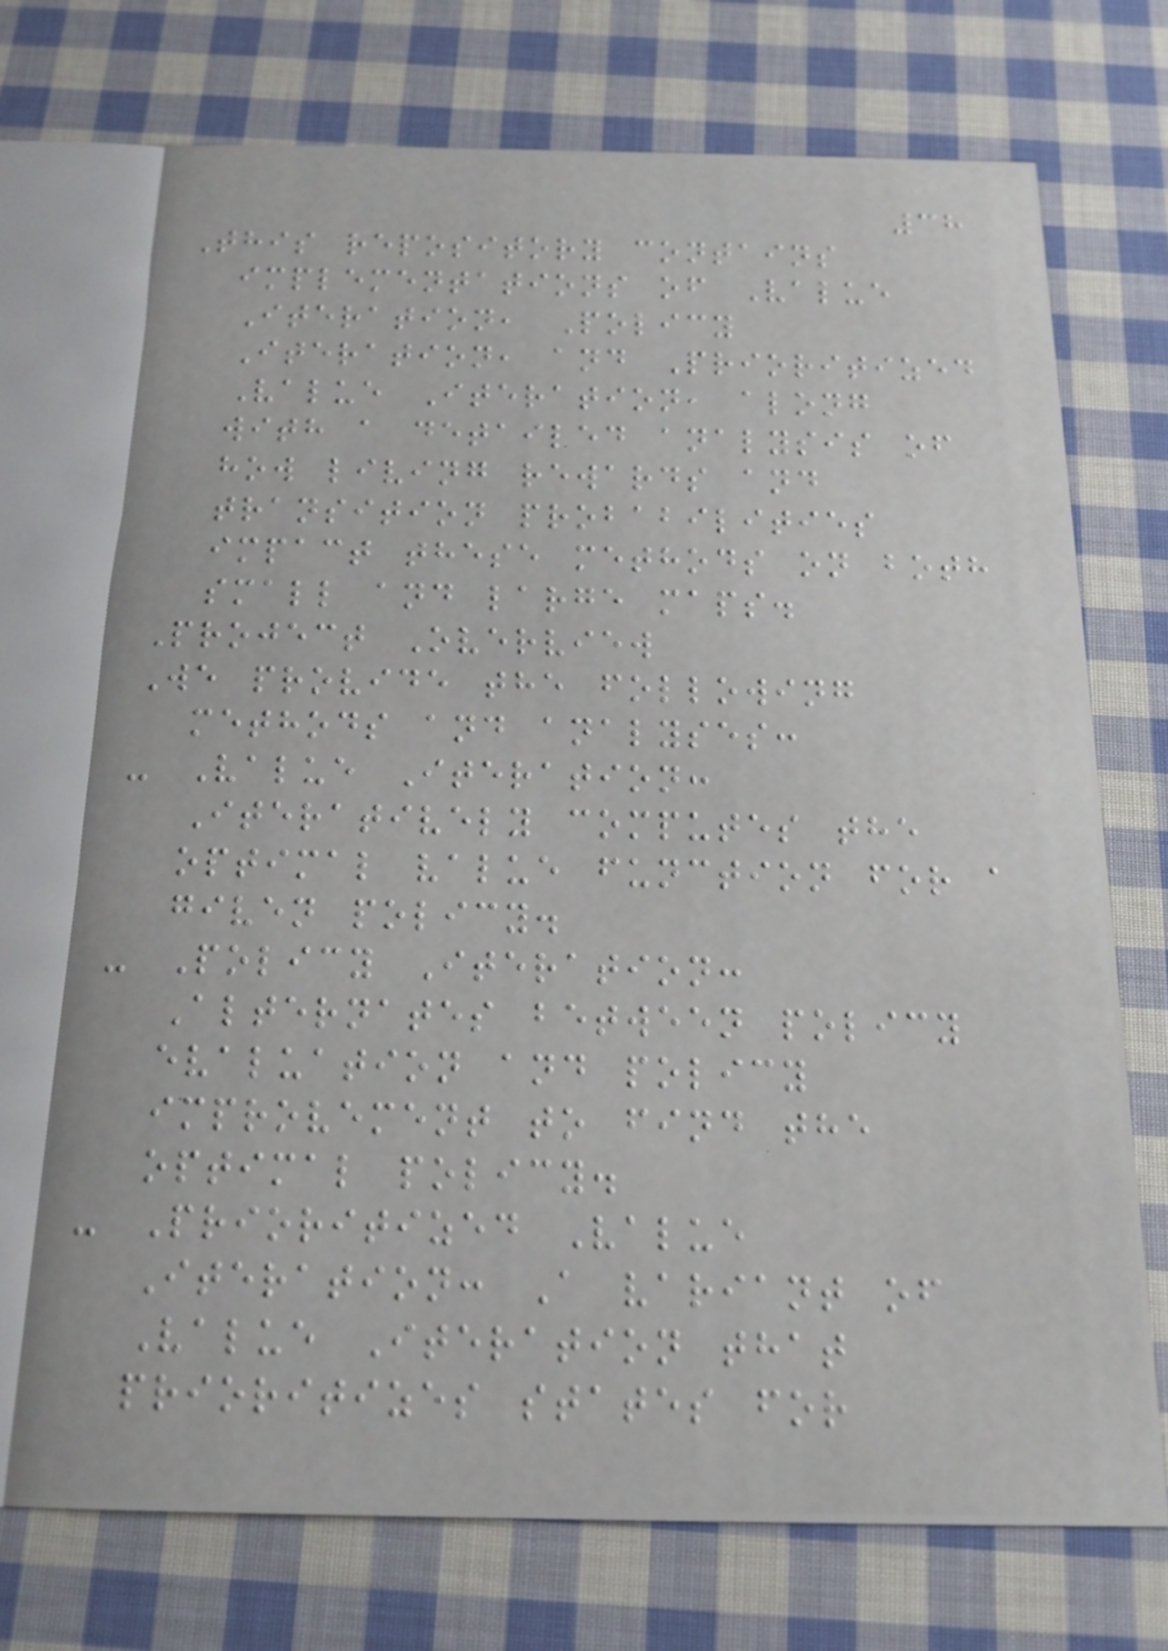38
This repository contains
implementations of Value
Iteration, Policy
Iteration, and Prioritized
Value Iteration, along
with a detailed analysis of
how living rewards and
transition probabilities
impact these methods on both
small and large maps.
Project Overview
We provide the following
methods and analyses:
- Value Iteration:
Iteratively computes the
optimal value function for a
given policy.
- Policy Iteration:
Alternates between policy
evaluation and policy
improvement to find the
optimal policy.
- Prioritized Value
Iteration: A variant of
Value Iteration that
prioritizes states for
